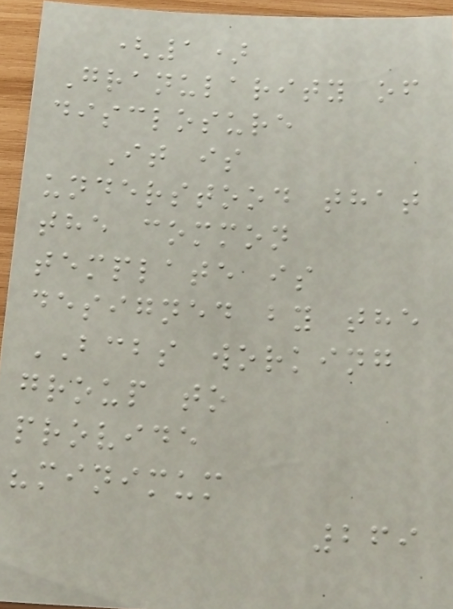(1)
Granularity of
disclosure
It is
understood that
the common
template is
designed by the
BCBS working
group to
provide
"minimum
269
